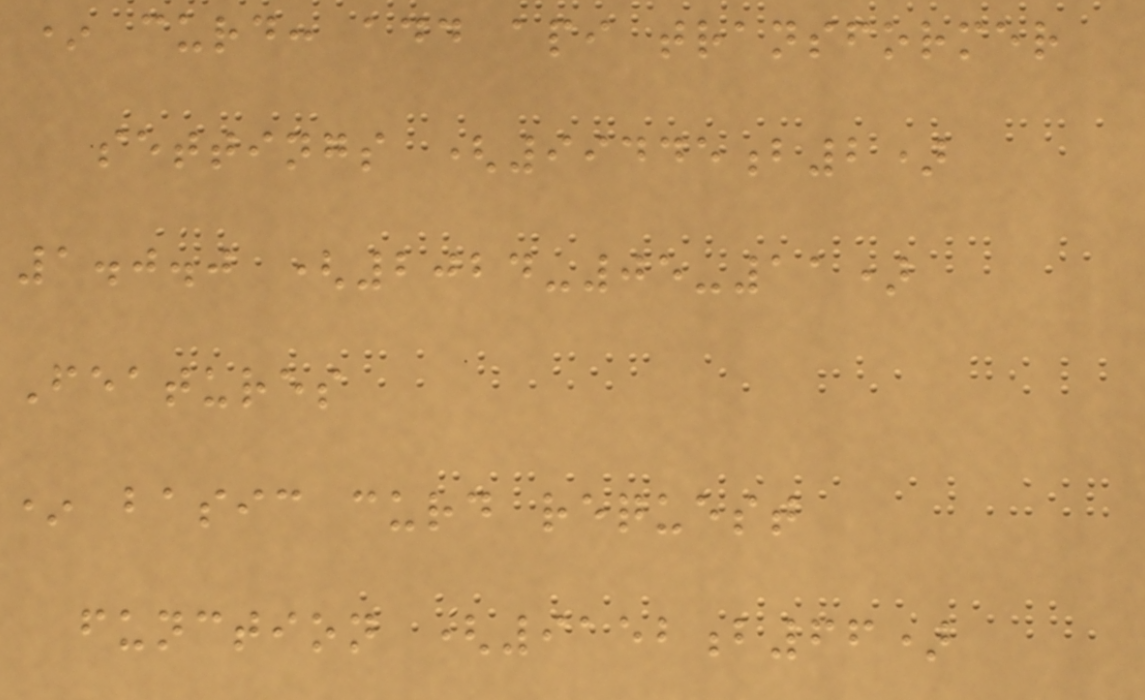* curd: add api transformer
settings (99445b2)
1.0.0 (2024-05-11)
Features
* basic curd request
function (9152b66)
